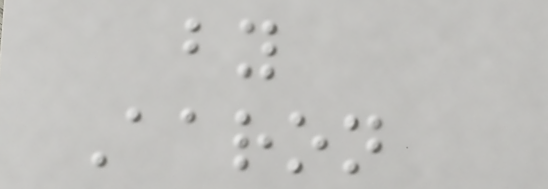by
Aaron
